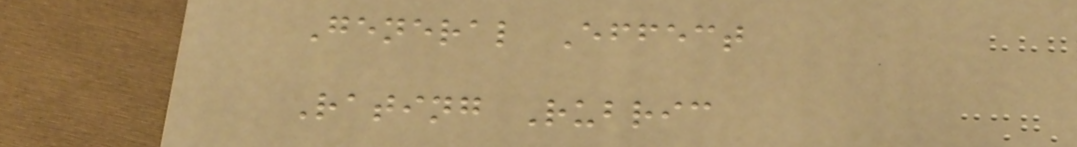General Effect
Rating Rubric
